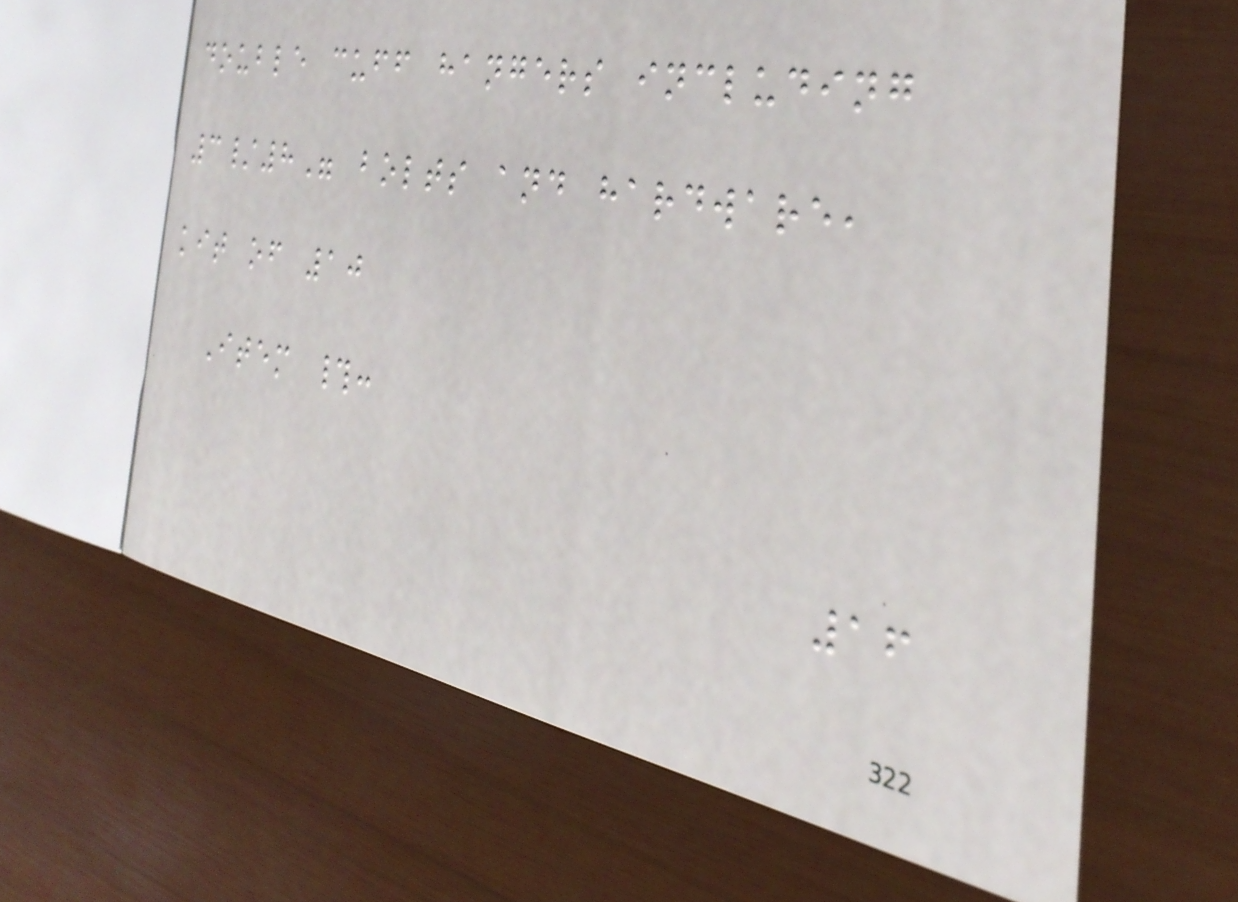double cuff hangers including
3/8" bolts and hardware,
kit of 10
Item #:
16
